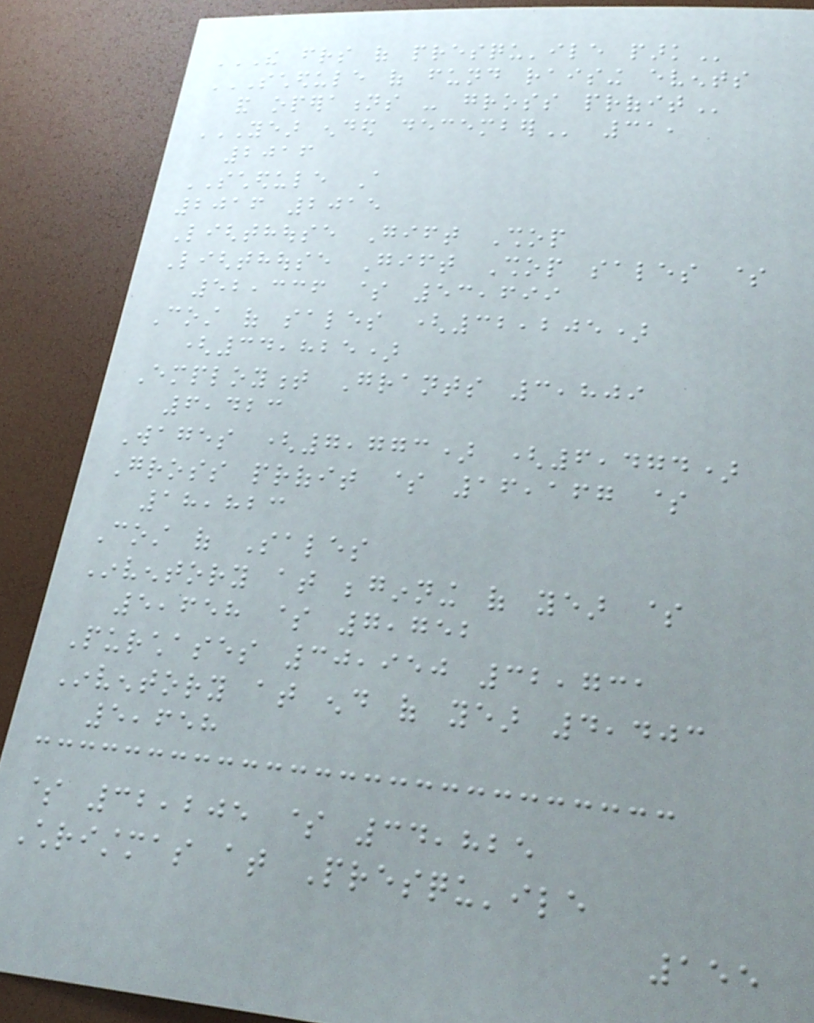THE FRIENDS OF PRESQU'ILE PARK
SCHEDULE OF FUND RAISING EVENTS
AND OPERATIONS - GROSS PROFIT
YEAR ENDED DECEMBER 31,
2016
SCHEDULE A
2016 2015
Lighthouse Gift Shop
Lighthouse Gift Shop sales $
52,336 $ 53,699
Cost of sales (32,205)
(34,825)
Employment Grants 3,809
6,423
Wages (7,773) (6,474)
Gross profit $ 16,167 $
18,823
Cost of Sales
Inventory at beginning of year $
5,658 $ 7,752
Purchases 30,950 32,731
Inventory at end of year 4,403
5,658
$ 32,205 $ 34,825
Christmas at Presqu'ile
155
